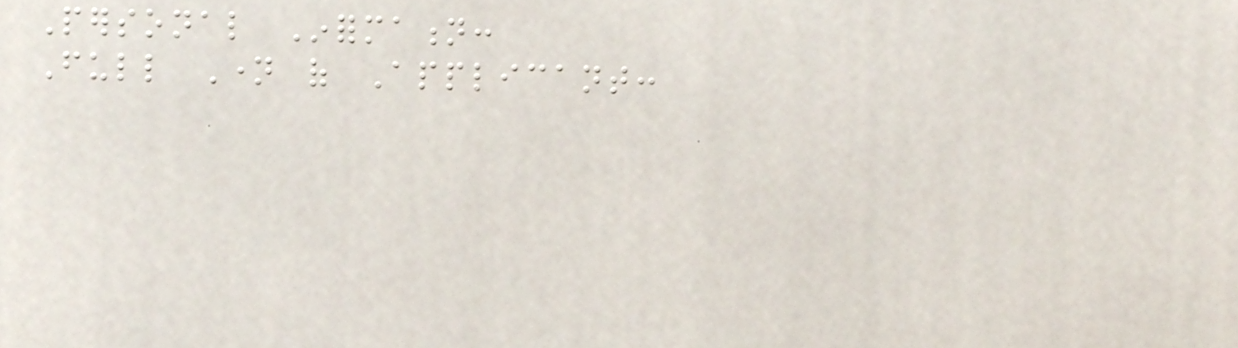Personal Information:
Full Name of Applicant:
